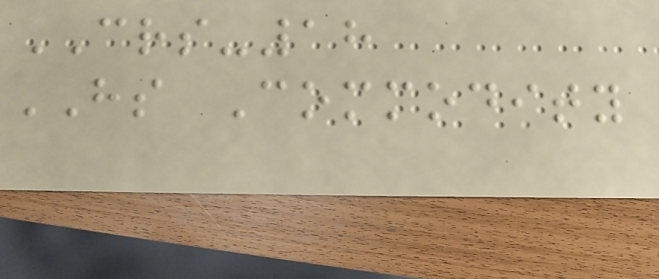CRS-18
HS Commodity
